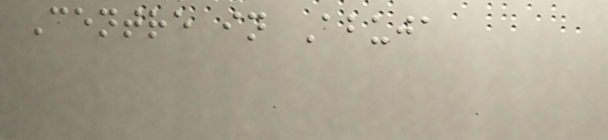Centre in Abuja
